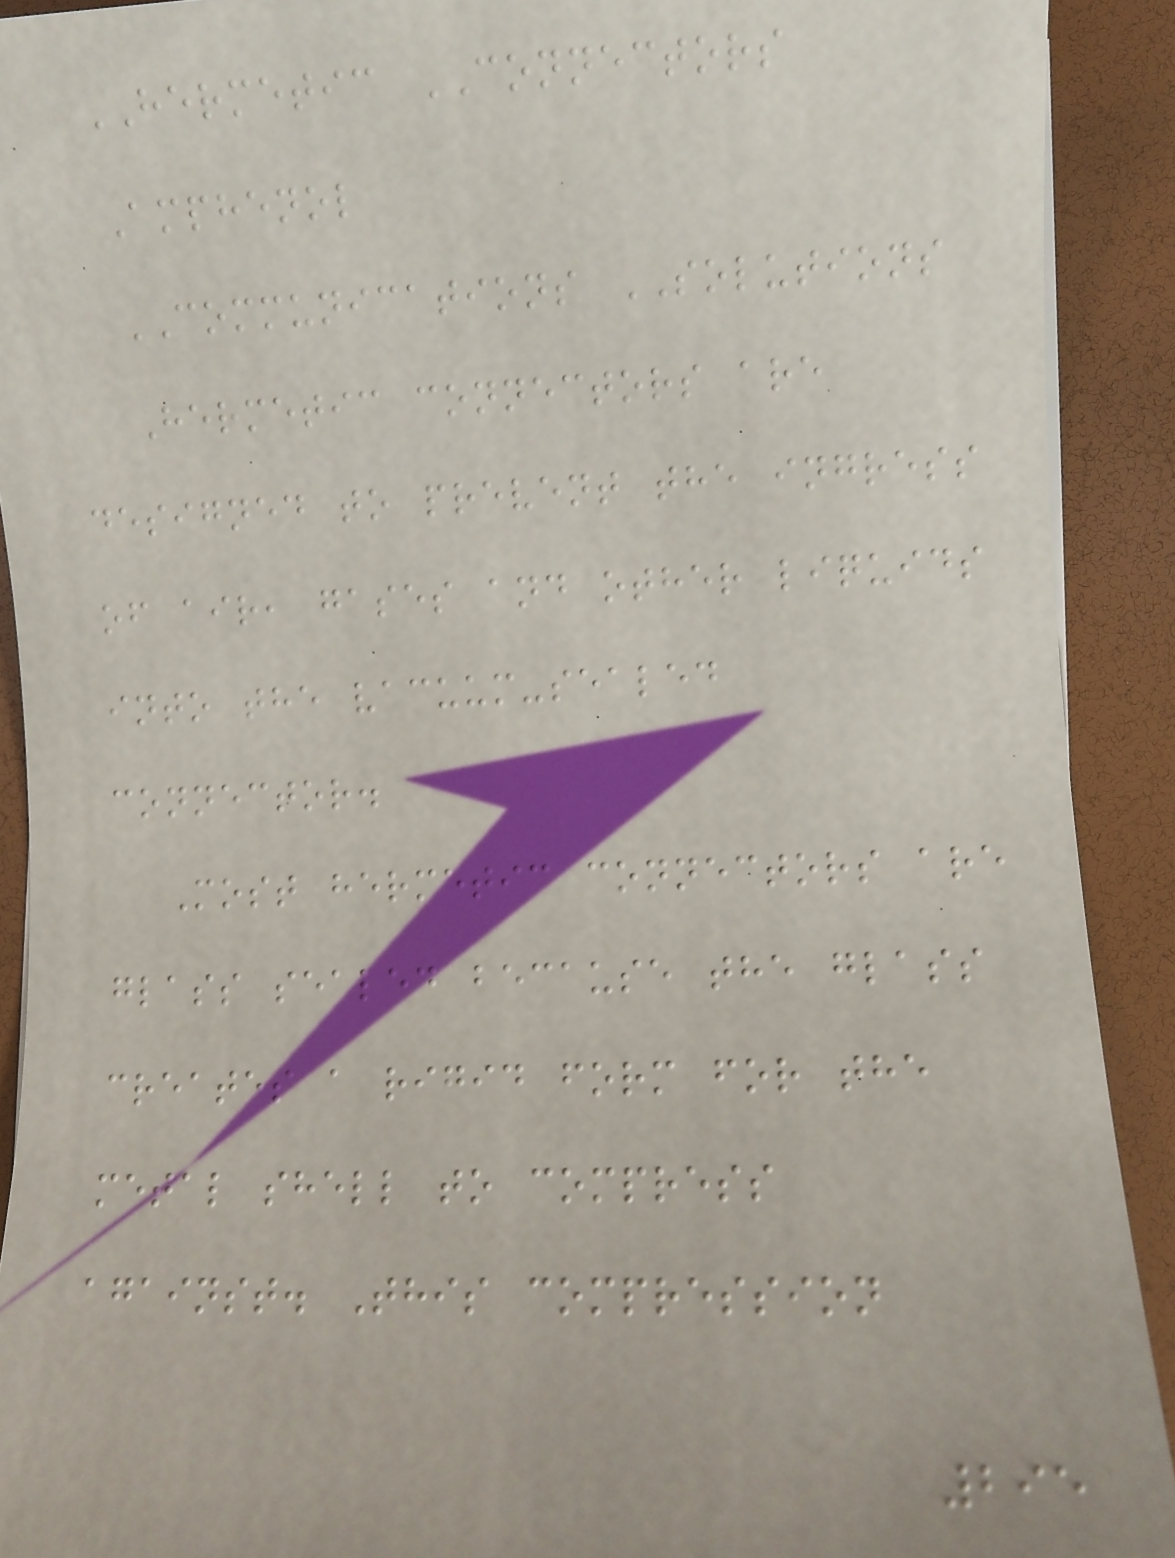HERMETIC CONNECTORS
Amphenol
COMMUNICATIONS SOLUTIONS
Hermetic connectors are
designed to prevent the ingress
of air, gases and other liquids
into the vacuum-sealed
connector.
Most hermetic connectors are
glass sealed because the glass
creates a rigid form for the
metal shell to compress
against. This compression
295
